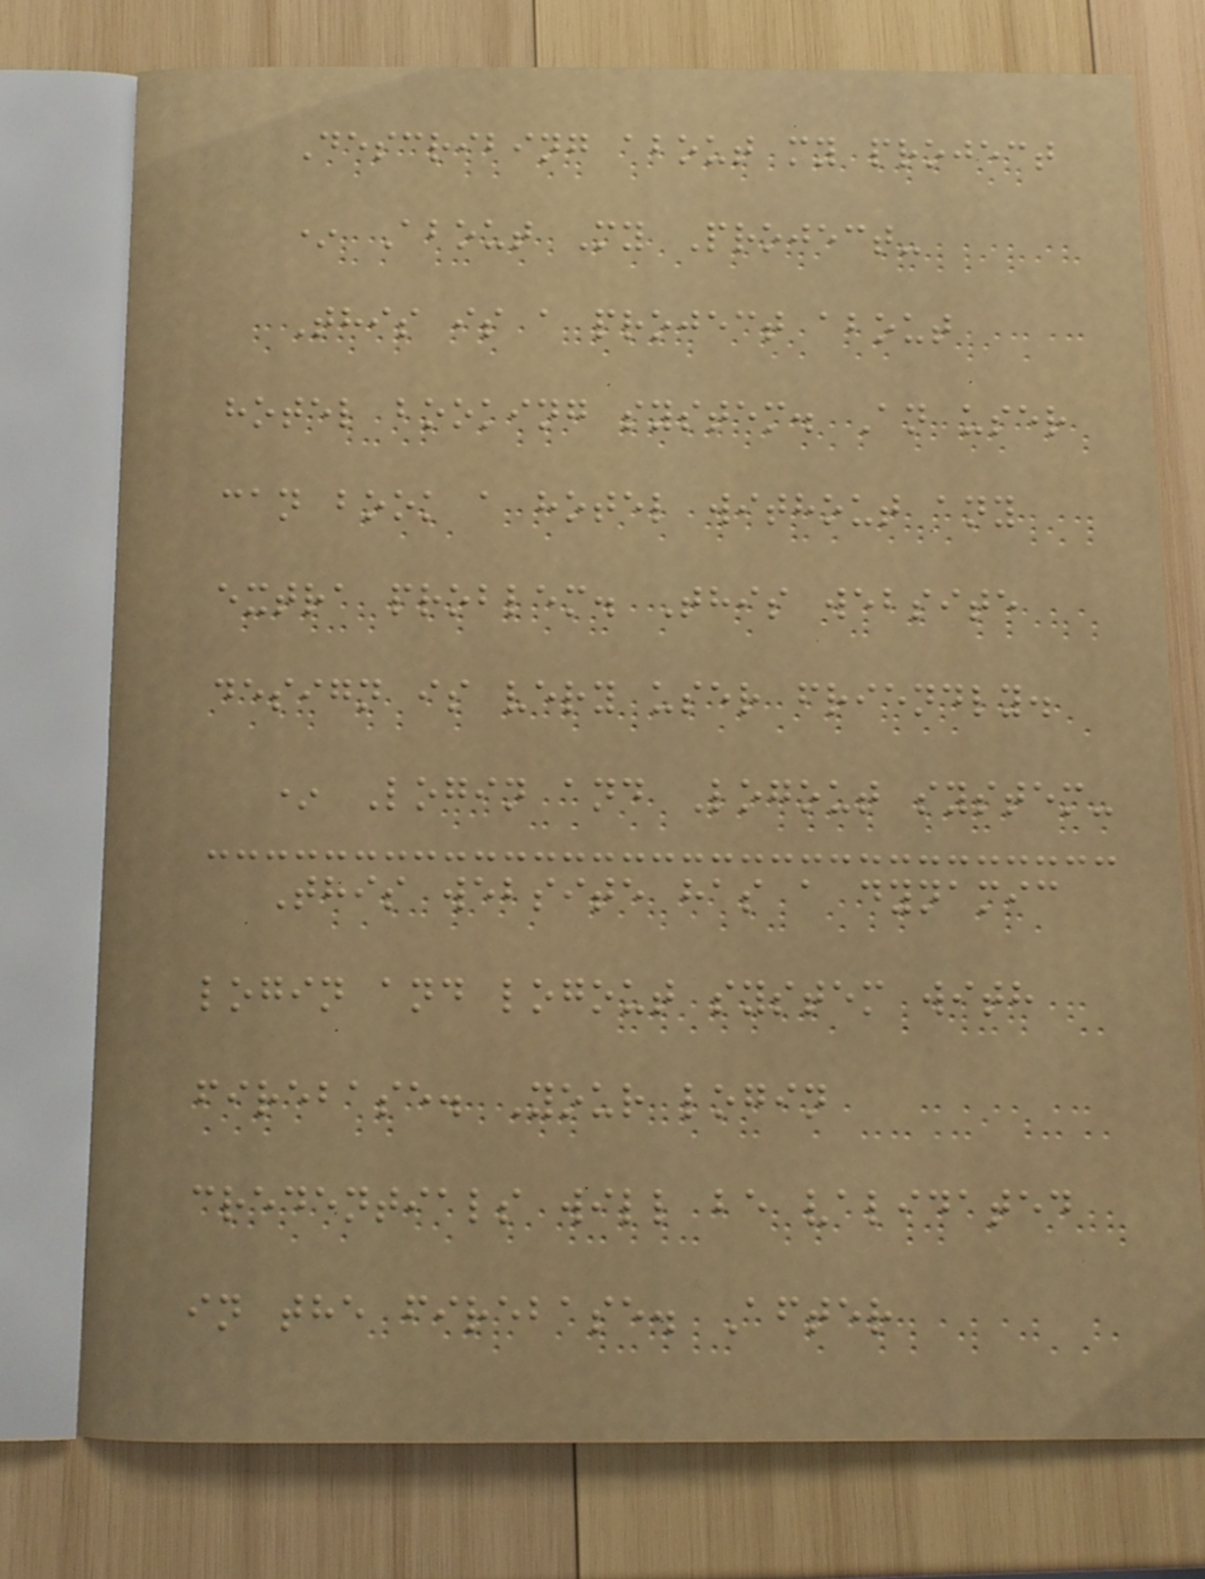Describing about my project
* About My Project-
This is a project about
hotel booking system. An user
can book a hotel without any
extra problem. This website
design is very user friendly.
* Login and Logout system-
This website has a dynamic
login and logout system with
firebase. Your login
credentials will be validated
in the firebase. After
